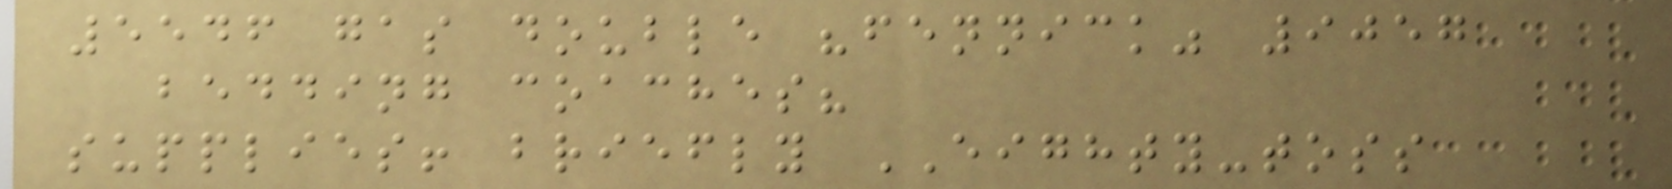5546 gas double "fennick" 9057
bedding coaches?
supplies! briefly EIGHTY-toss
